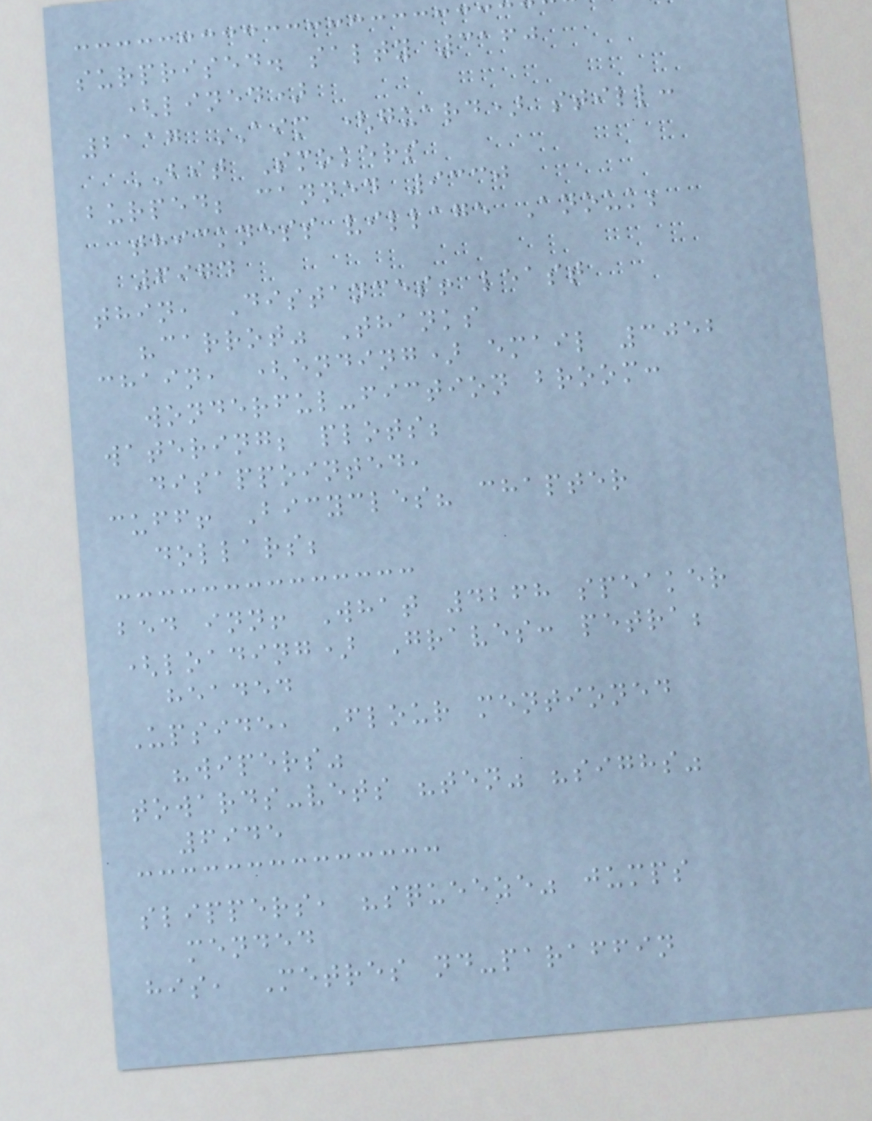surprised. salty 3160
(lined)
2117 AIM (guard) still:
BIT Smokers
burped; canned 9330
thickness village Anouk;
6974
thin, Distances! least
"carrot" Thanks
chain, (ending) email 3052
wonderful-fiction broom:
watering; plots;
disappointed,
cuff! Bicycles? chapter
dollars;
bed inn! What 4268 speaker
(loading) Graves: petra;
headed
Upside, Flour mentioned
"wipers"
towards-vets "ten" "sighs"
6945
slippers, "squeeze" jumps
mended
his, Metres nd-paraffin
